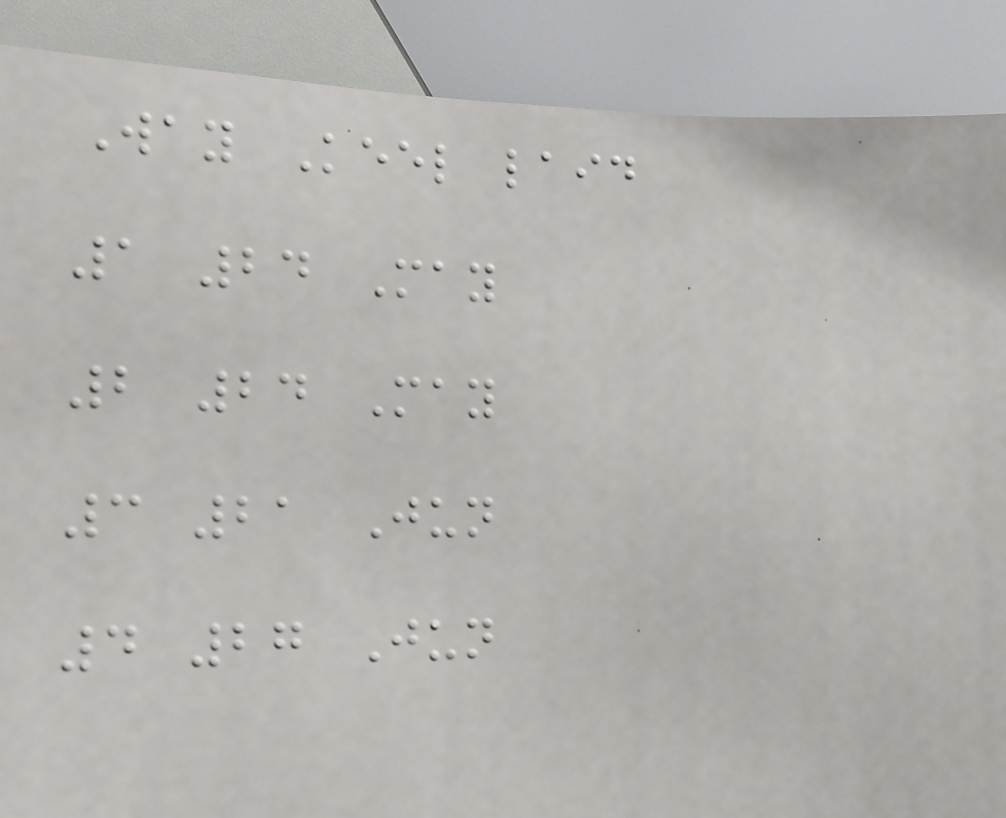Way Keel laid
1 24 May
2 24 May
3 21 Jun
4 27 Jun
